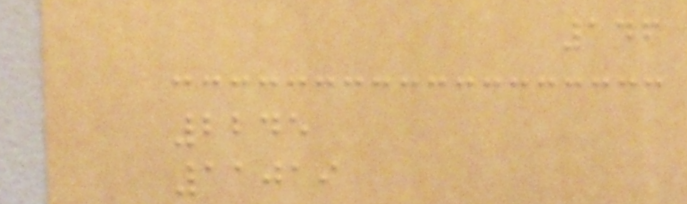146
2245
11019
